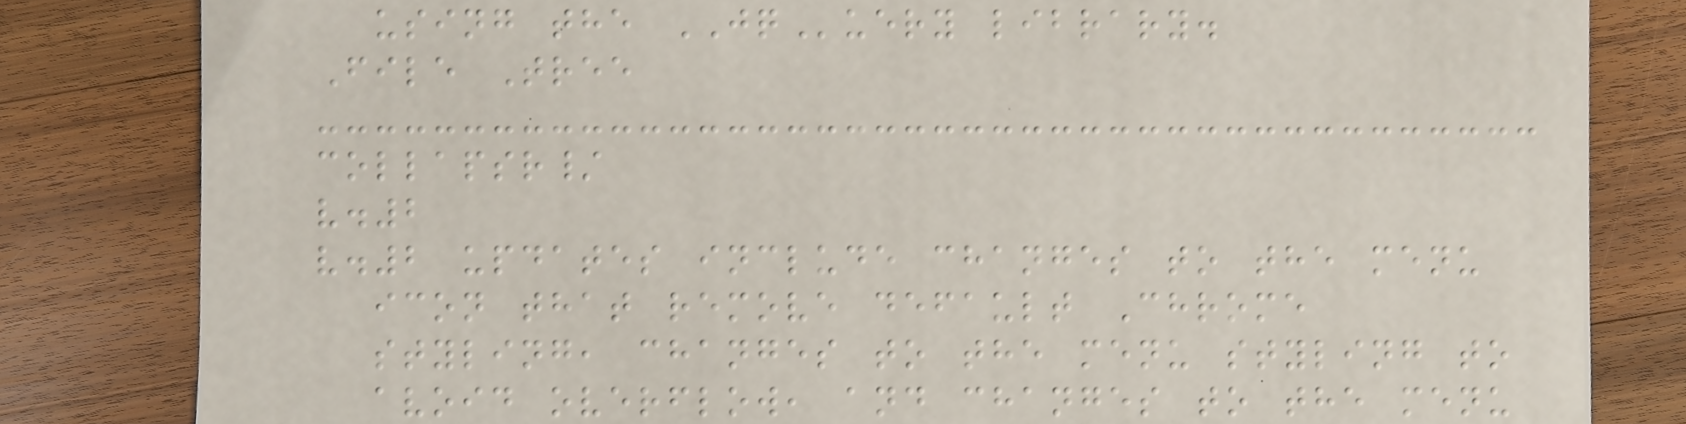using the JQuery library.
File Tree
collapsr/
v.2
v.2 updates include changes to the menu
icon that remove default Chrome
styling, changes to the menu styling to
avoid overflow, and changes to the menu
